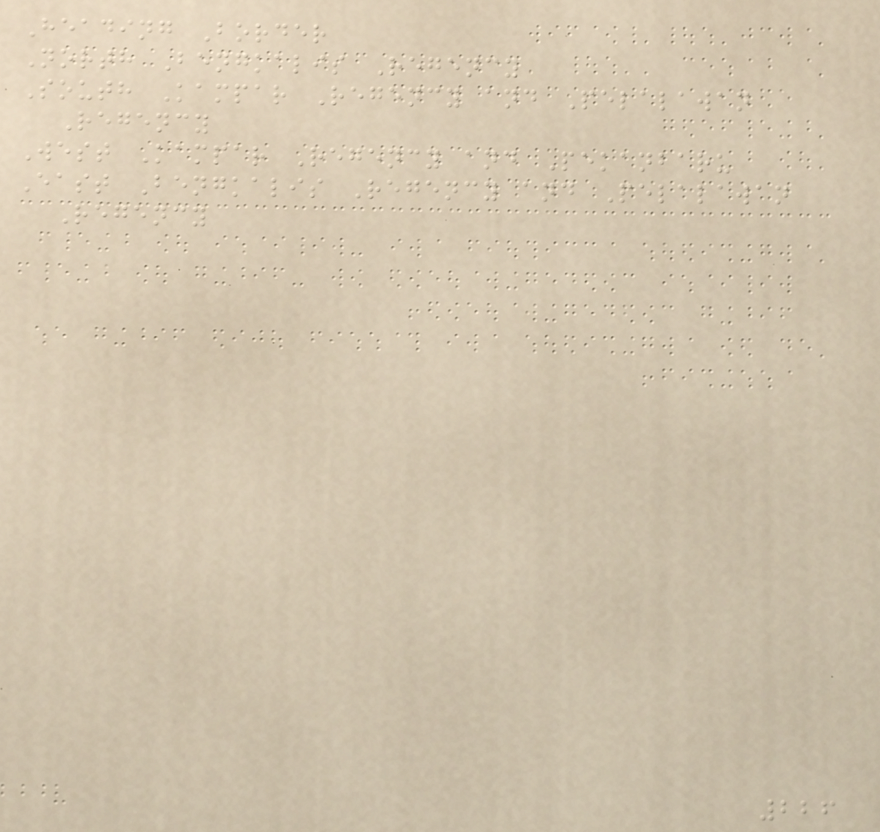Heading Border
North Bengkalis Regency
South Kampar Regency and Pelalawan
Regency
West Kampar Regency and Pekanbaru
East Bengkalis Regency and Pelalawan
Regency
226
